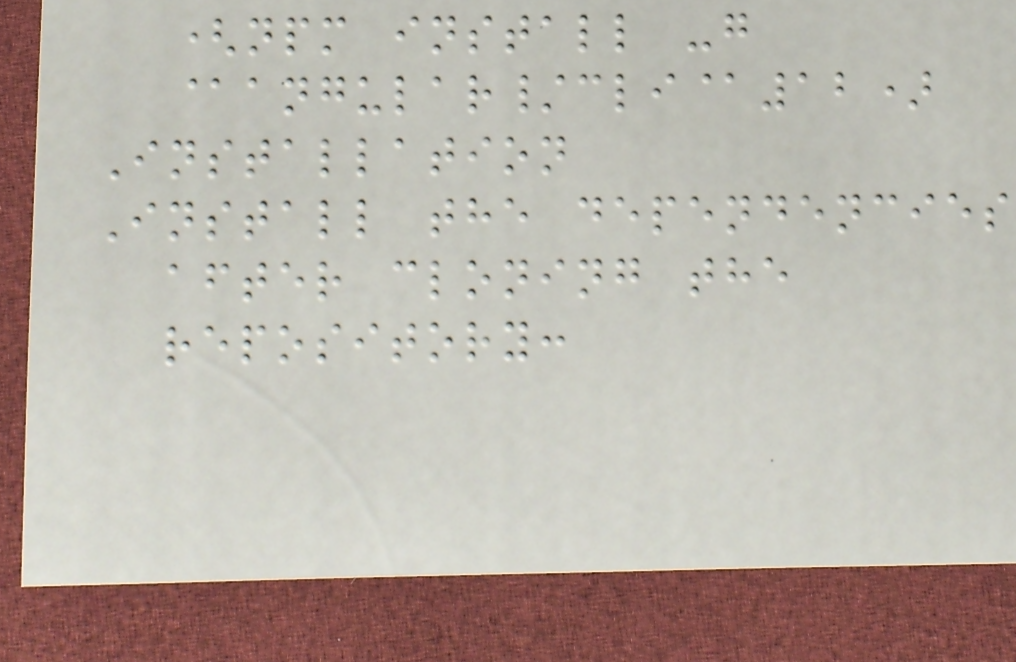(npm install -g
@angular/cli@12)
Installation
Install the dependencies
after cloning the
repository:
